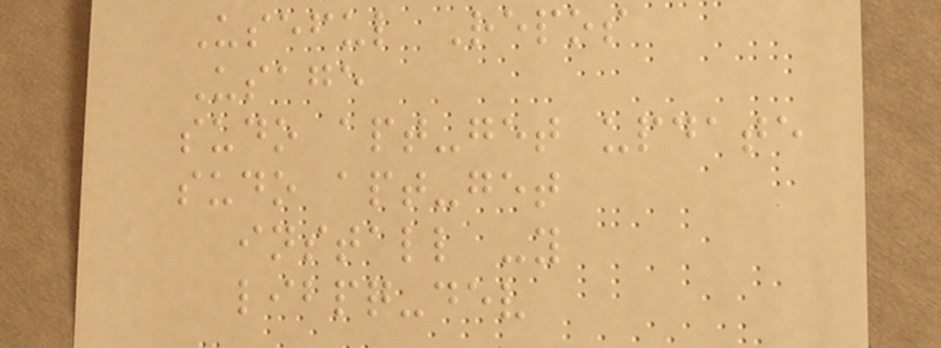Useful Repos
Usage
sudo apt-get update
sudo apt-get
install -y
libpq-dev
